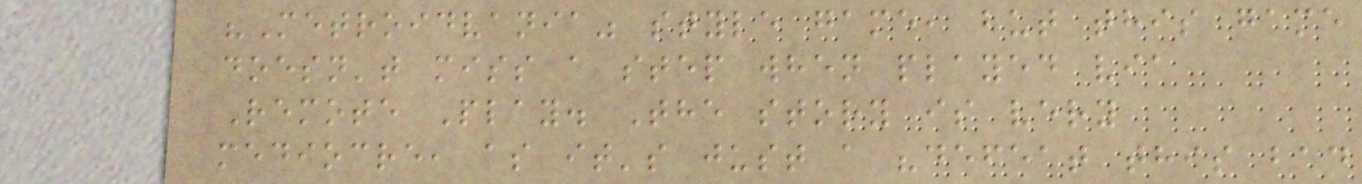"Metroidvania" style game, but this game
doesn't miss a step when played via
Remote Play. The story is very
mediocre, as it's just a "defeat this bad
